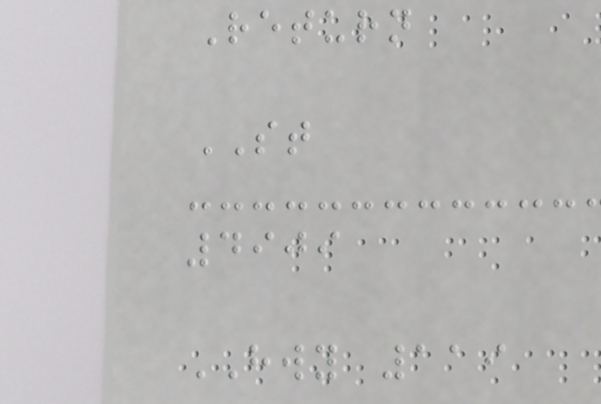Return
ST
4909
HWY 119
